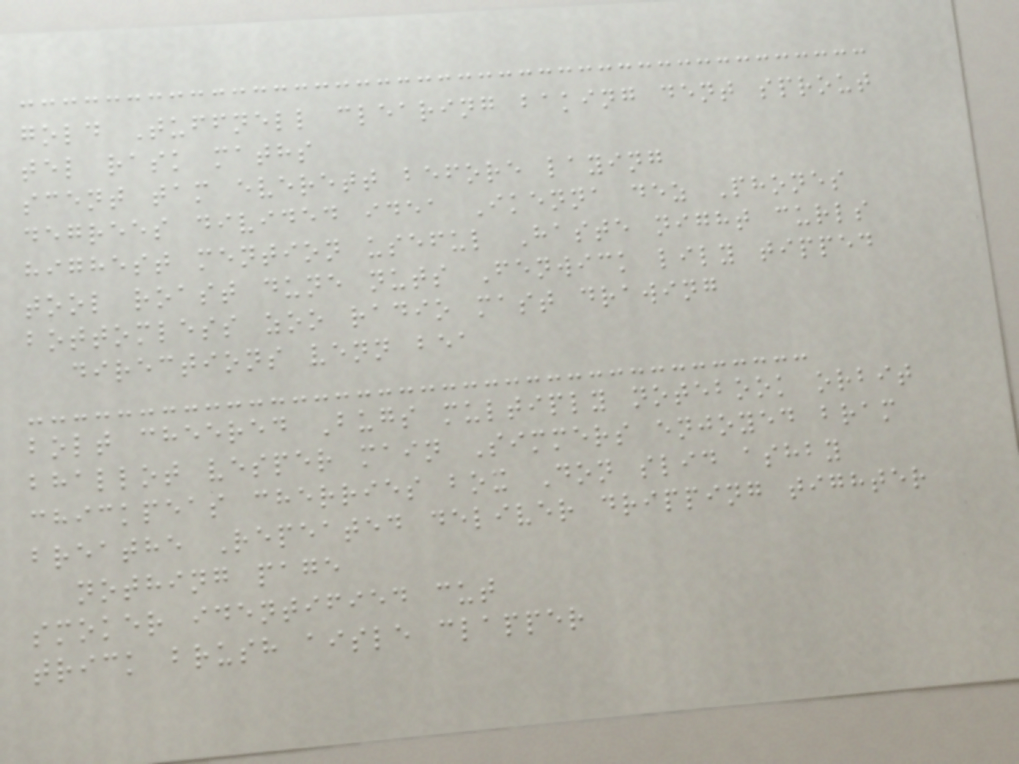gold Tuffnell clearing baking dent sprout
tel rask maths
scent tam everett before laying
degrees divided idea Ikenna dez Phones
highest mention useful Haste night curls
tool roast dune nuts Fenwick lily tipped
bottomless zoo radio mast drawing
directions venn bea
bolt cheered Bugs multiply notebook orbit
bhallot vesper main Simmers enjoyed bram
chickpeas cherries box Don slid ashby
breathe Repeated deliver dripping tighter
nothing page
smoker identified cut
trick brush aisle clapper
